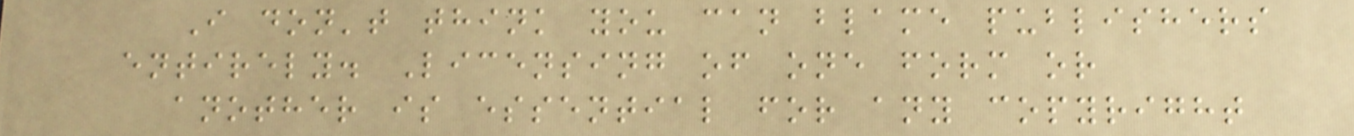I don't think you can blame publishers
entirely. Licensing of one form or
another is essential for any copyright
